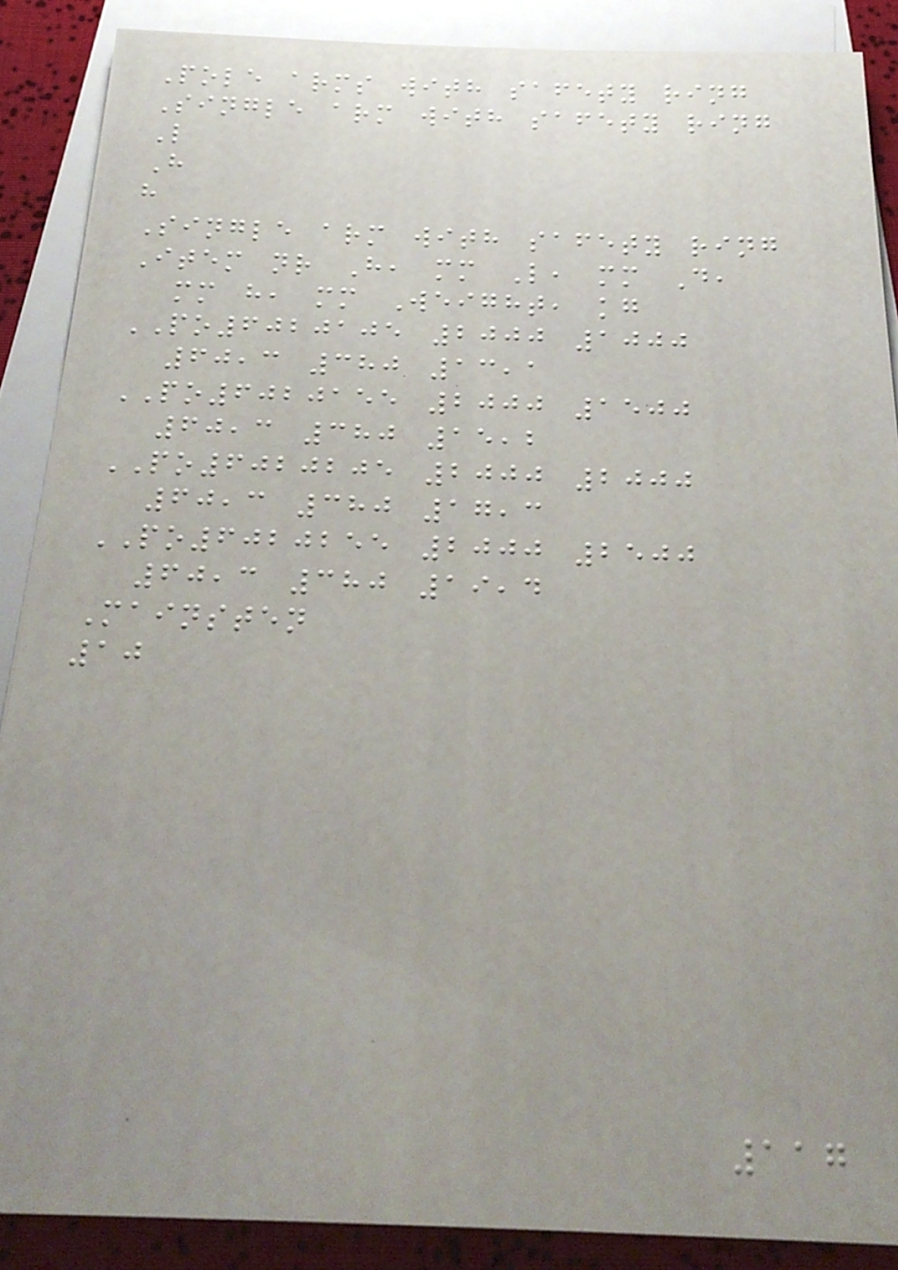Pole arms with safety ring
Single arm with safety ring
L
H
h
Single arm with safety ring
Item nr H, mm L, mm D,
mm h, mm Weight, kg
PO6020105 2000 1000
60,3 380 13,1
PO6020155 2000 1500
60,3 380 15,2
PO6020205 2000 2000
60,3 380 17,3
PO6020255 2000 2500
60,3 380 19,4
Mainsten
10
117
